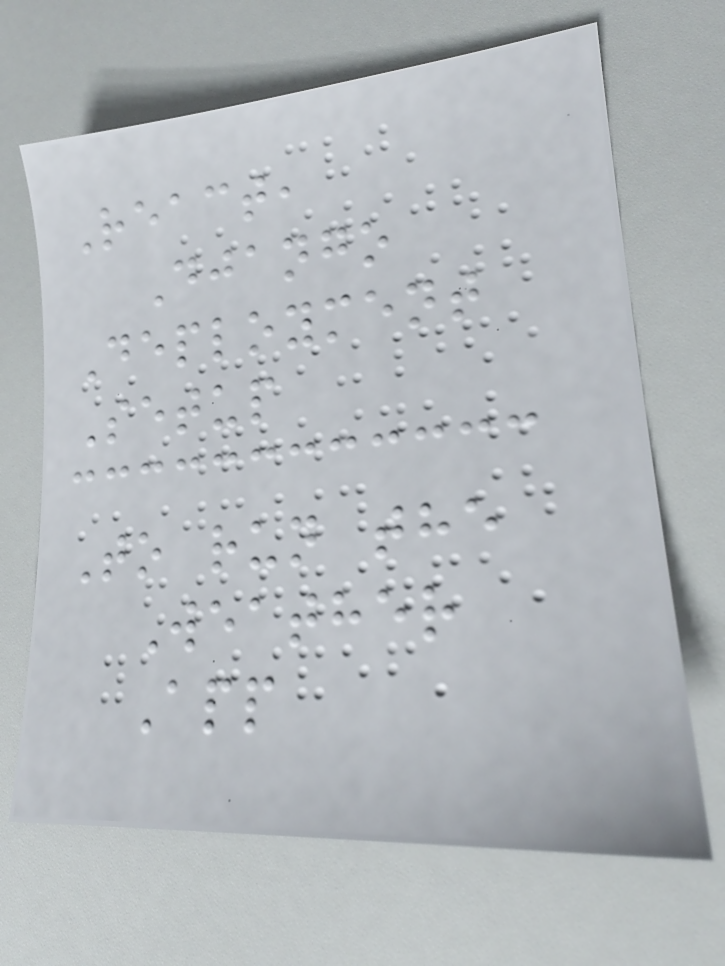React,
Django
Deployment
Setup
To run the
Weather
App
